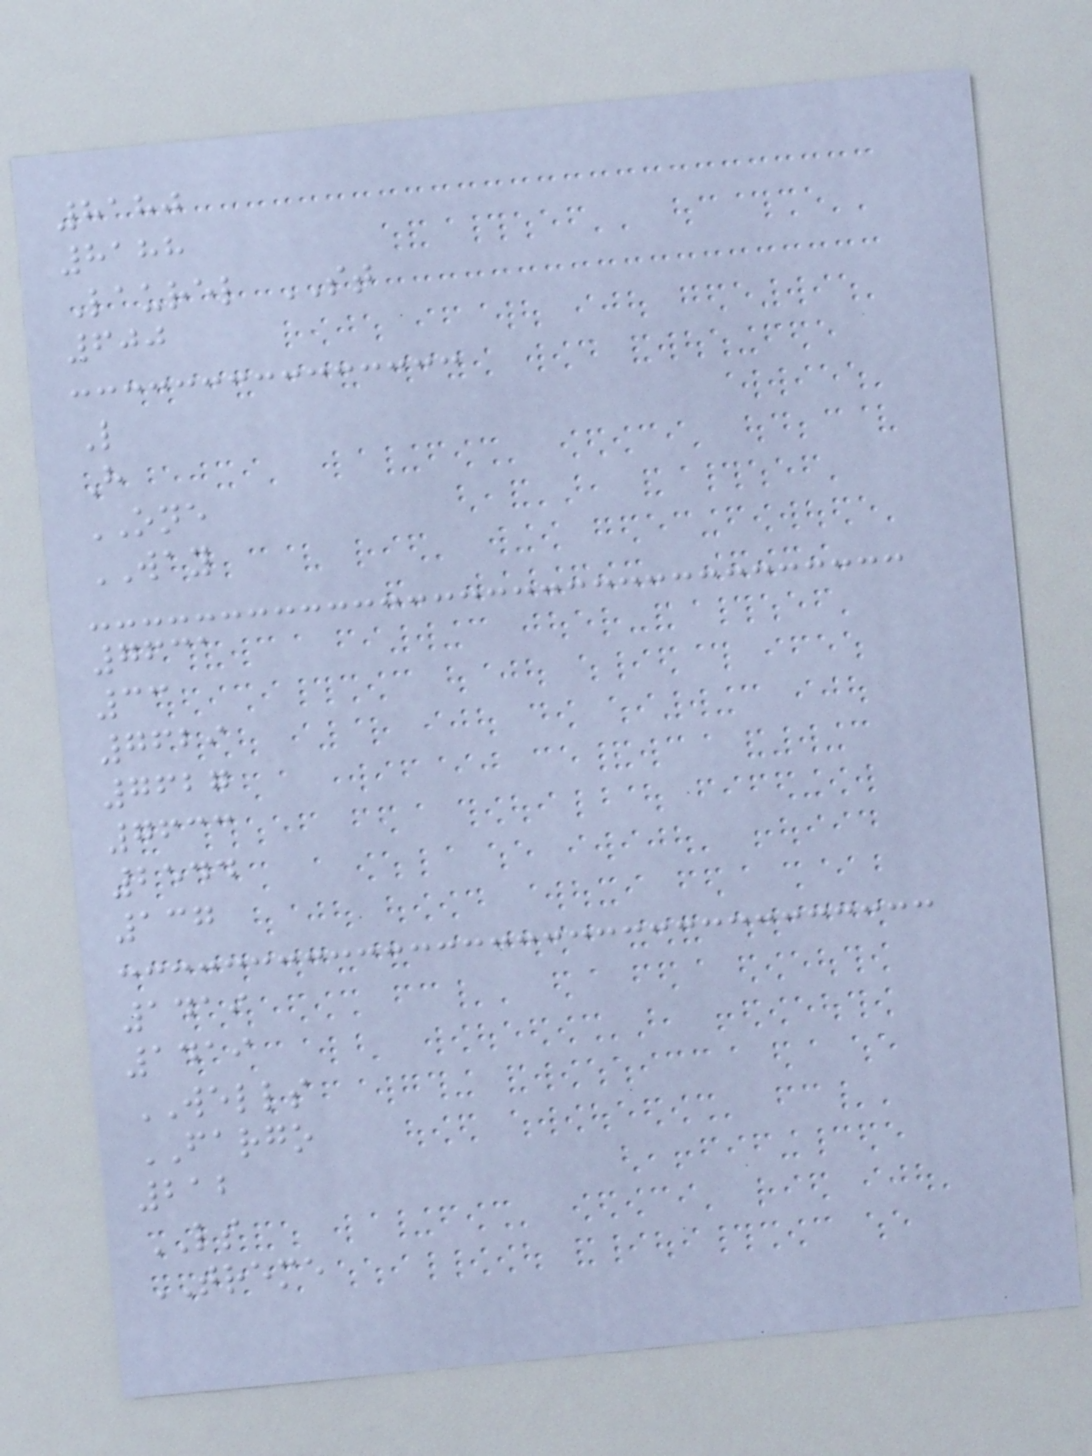8180
8188
Laurel ST
600
L
H
ONE
WAY
7631
33
7629
7627
7633
2544
137
1419
1419
WELLS
FARGO
212
LS
TREME
